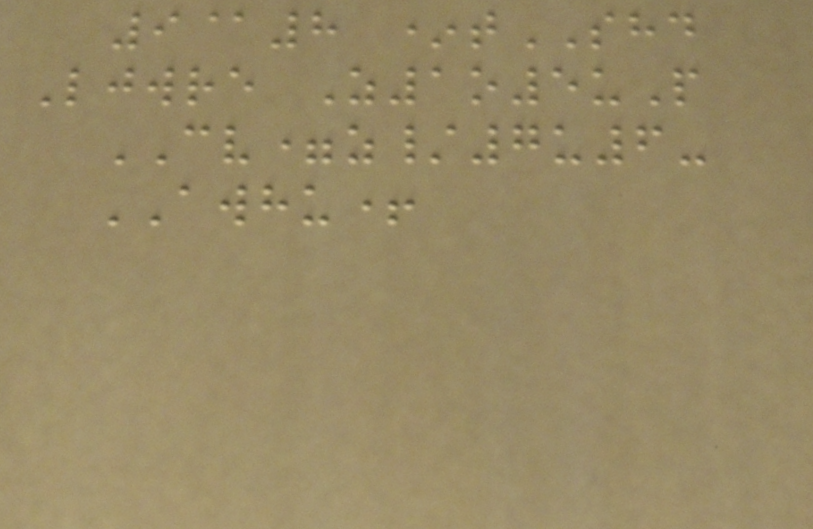9@8 *tSHD
Ljwre Z1o5uP
CV=z/7u6-
AWHU+
